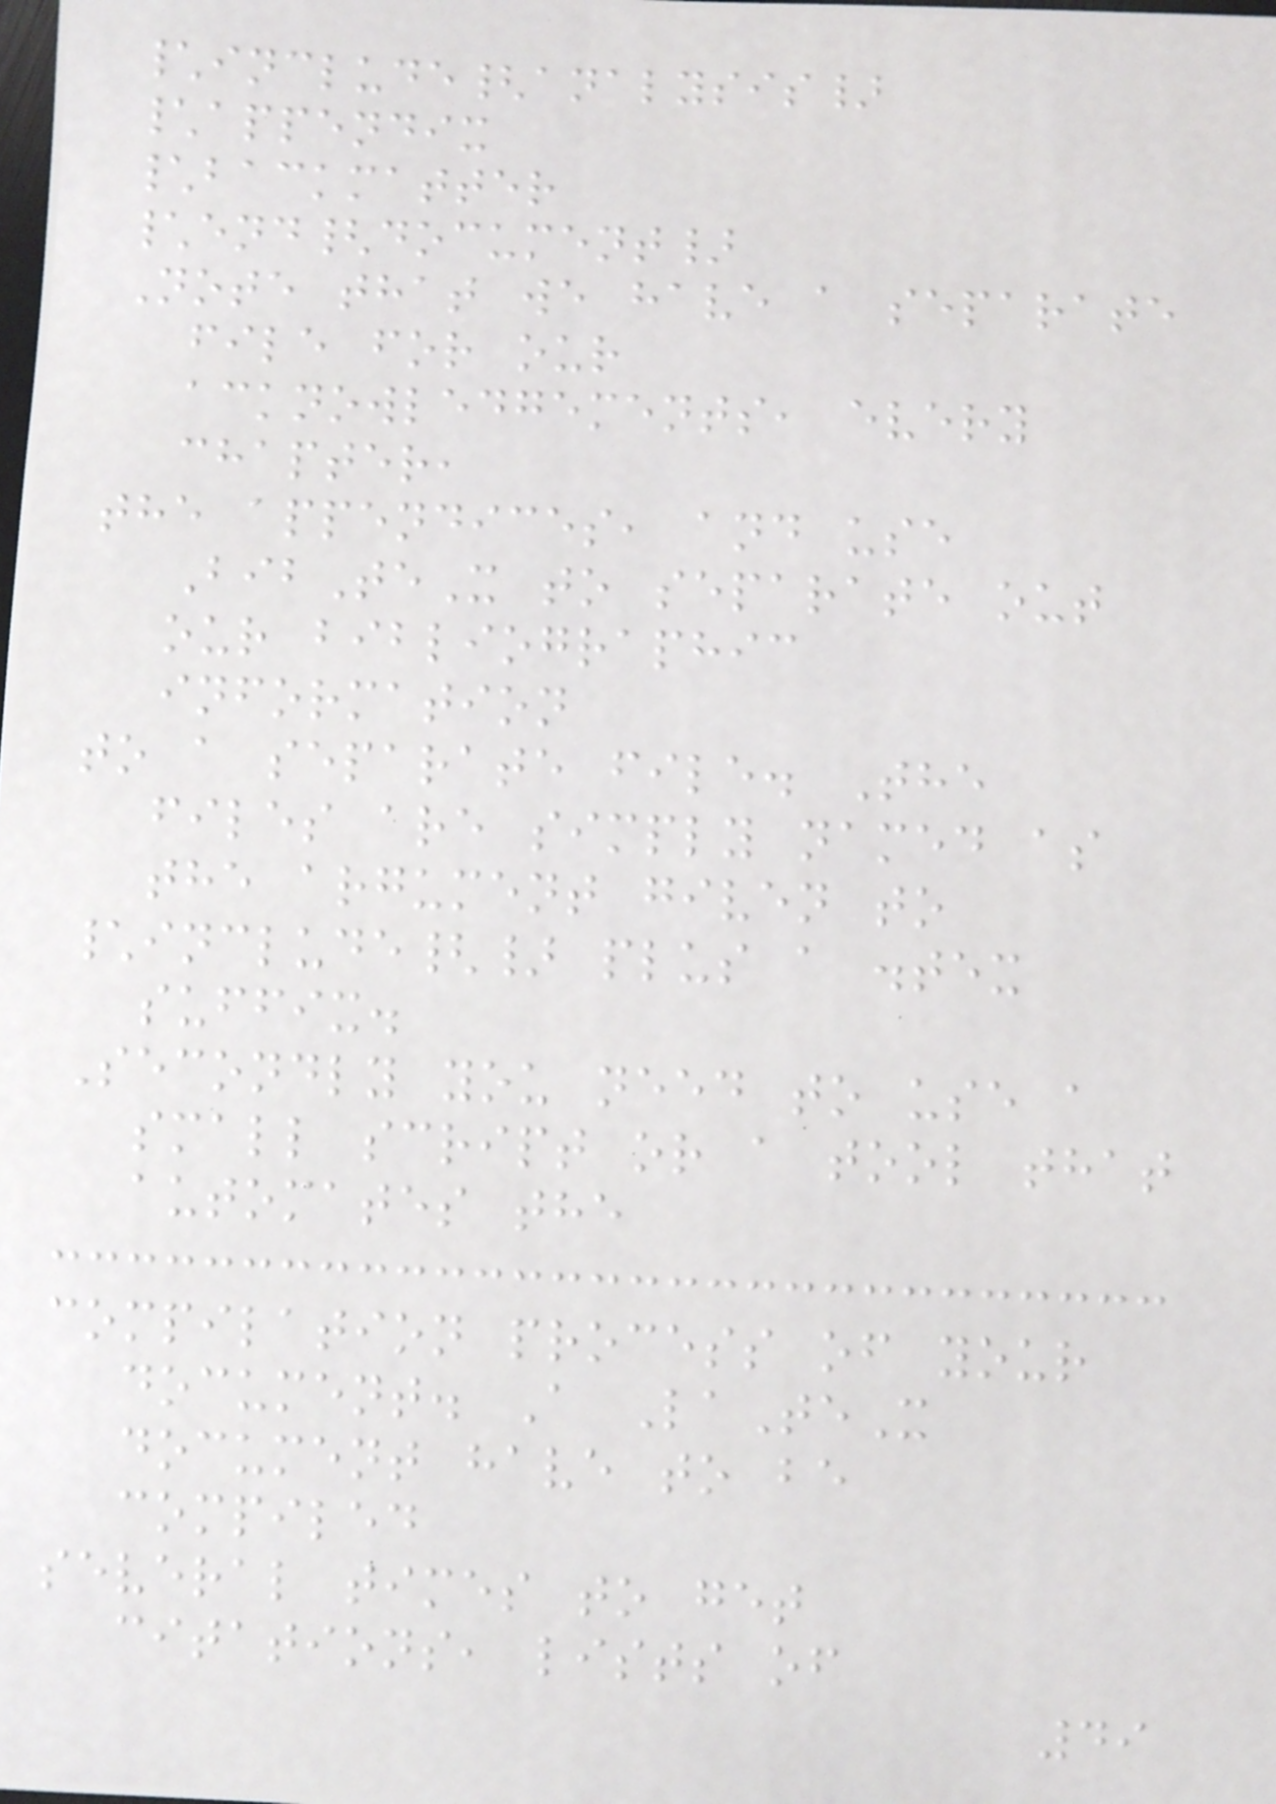\include{analysis}
\appendix
\backmatter
\end{document}
Note that we have a separate
file for our
acknowledgements, every
chapter,
the appendices, and use
BibTeX to separate out
our bibliographic
information
to a separate file. The
files are simply named as
the argument given to
\include{} plus a .tex
suffix.
Secondly you need to use a
small script or a tool that
automates the
compilation process of your
document. A LaTeX
document have to be
compiled
several times to get
citations, lists of
49
